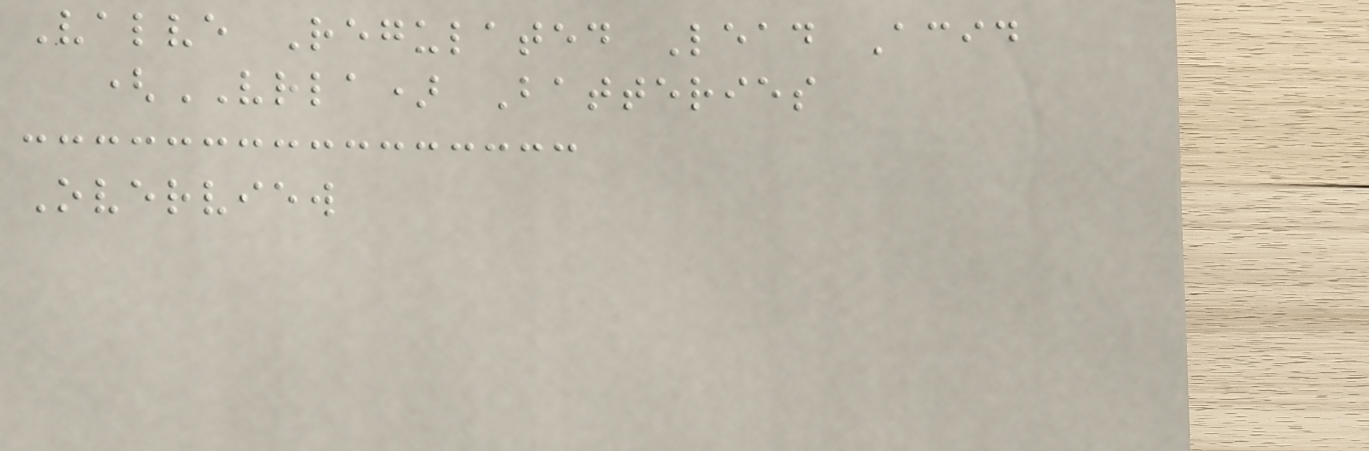Valve Regulated Lead Acid
(VRLA) Batteries
Overview
